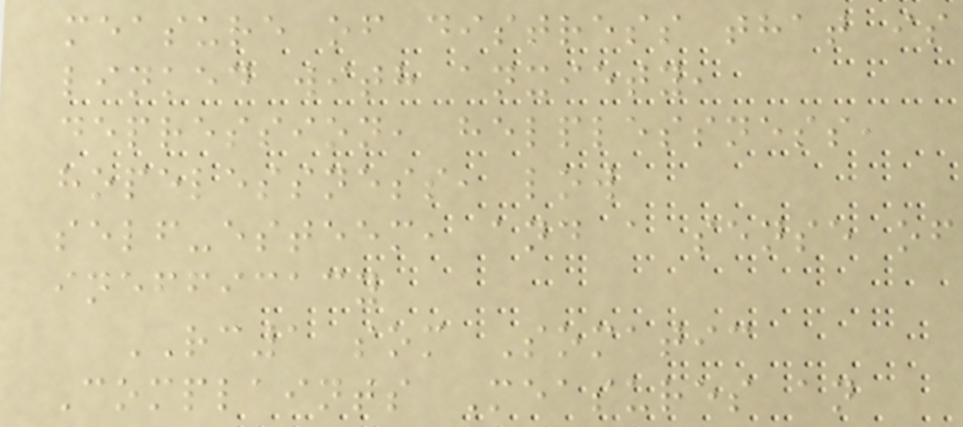measure of distress that is
linked with anxiety,
depression, helplessness,
hopelessness, low
self-esteem, and a sense of
inefficacy
RC1 som Somatic
Complaints Measures an
